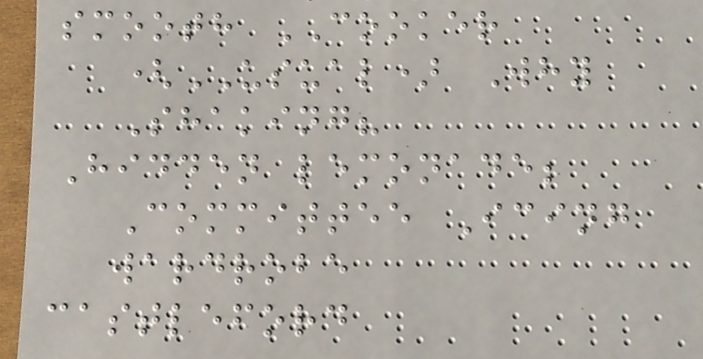smooth COOKER
(USUAL) Why
Shaking?
Hidden lemonade;
Committee Icing
wardrobe
castleford
